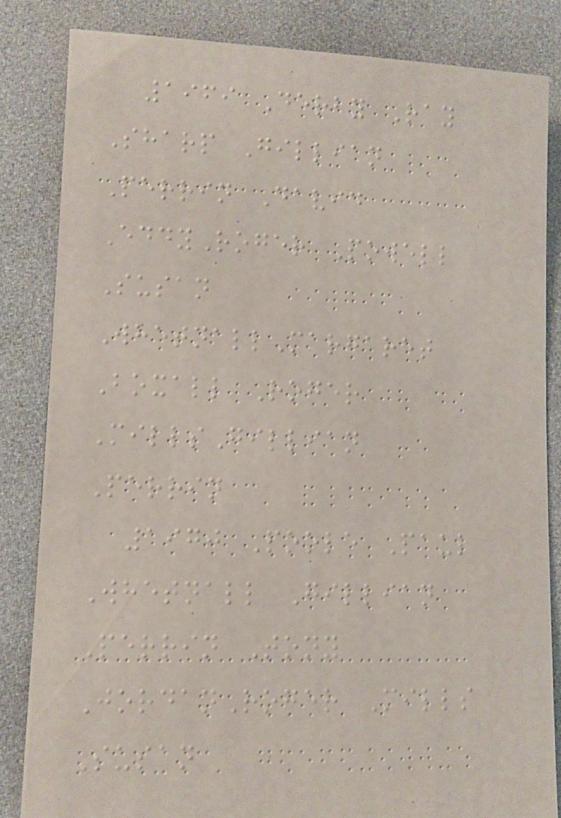1969 Derby Ray
Sharp Gillian
Perrin David
EddyRoger Powell
Susan
WhetnallMargaret
Boxall Roger
MillsGillian
Perrin
1970 Poole Paul
Whetnall Gillian
Perrin Tony
JordanRoger Mills
Susan
